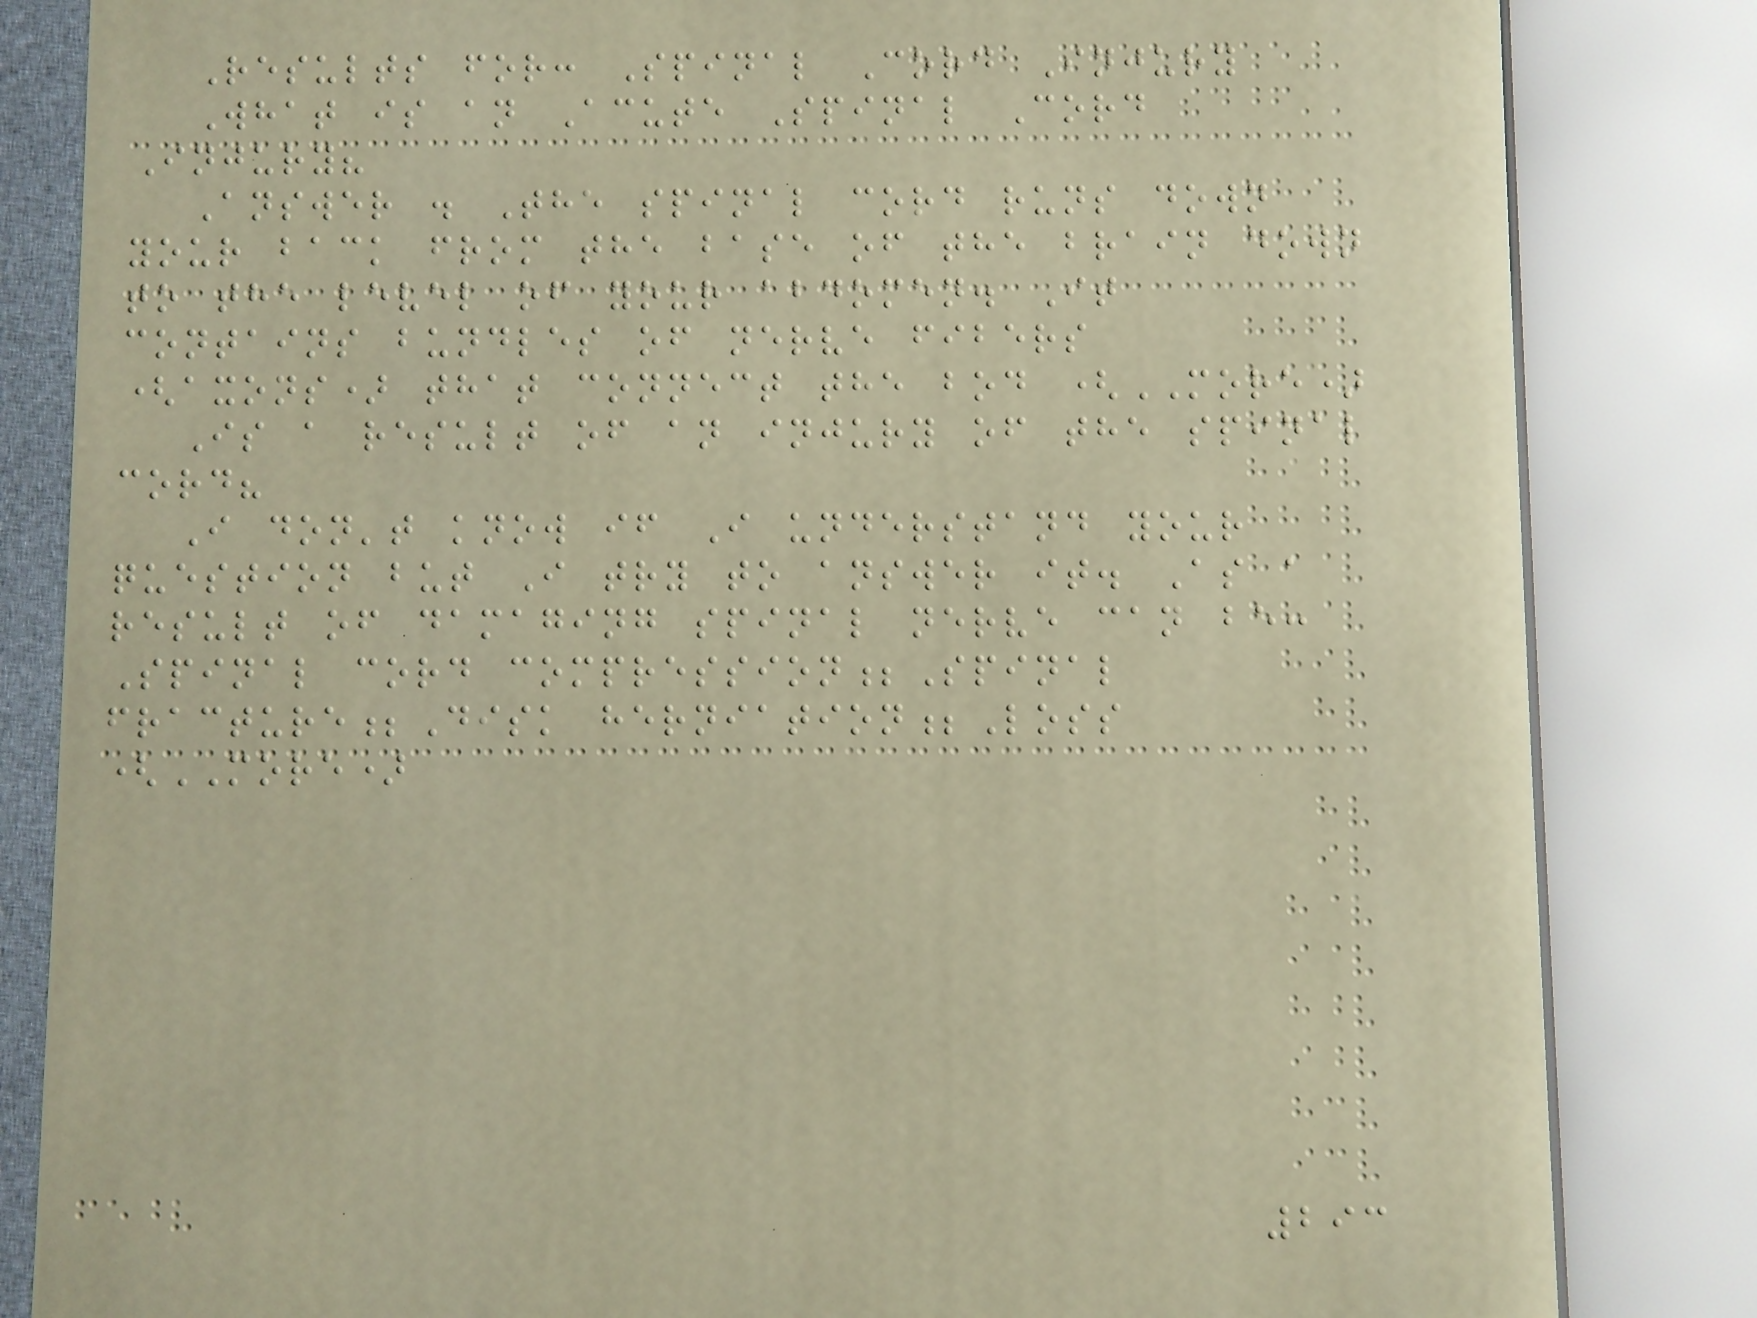Results for: Spinal Cord Injury
What is an Acute Spinal Cord
Injury?
Answer . The spinal cord runs down
your back from the base of the brain down
to the level of your abdomen. It
contains bundles of nerve fibers
(axons) that connect the bod (MORE)
Is a result of an injury of the spinal
cord?
I don't know if I understand your
question but I try to answer it. As a
result of damaging spinal nerve can be:
Spinal cord compression;Spinal
fracture;Disk herniation;Loss
(MORE)
293
